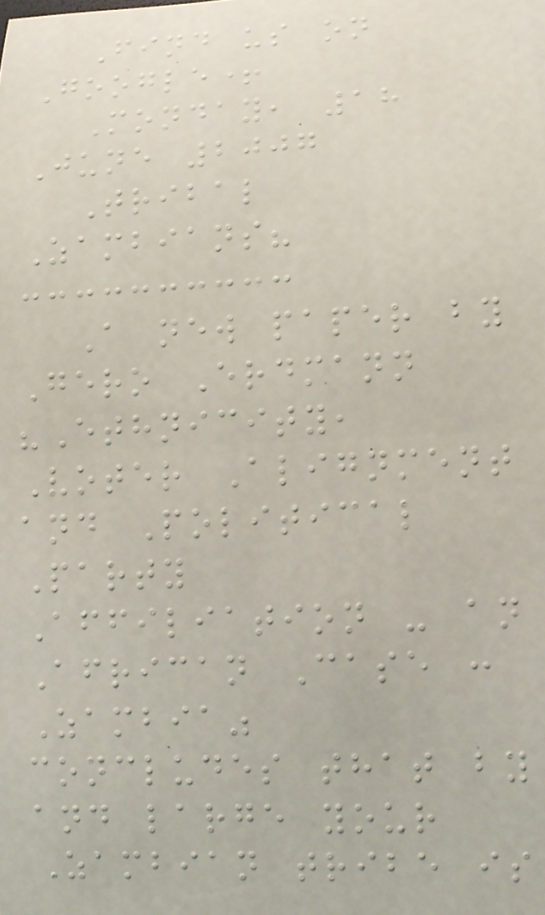Find us on
Google+
Monday, 18
June 2007
Tribal
Zambians?
A new paper by
Gero Erdmann
"Ethnicity,
Voter Alignment
and Political
Party
Affiliation - an
African Case :
Zambia"
concludes that by
and large your
Zambian tribe is
